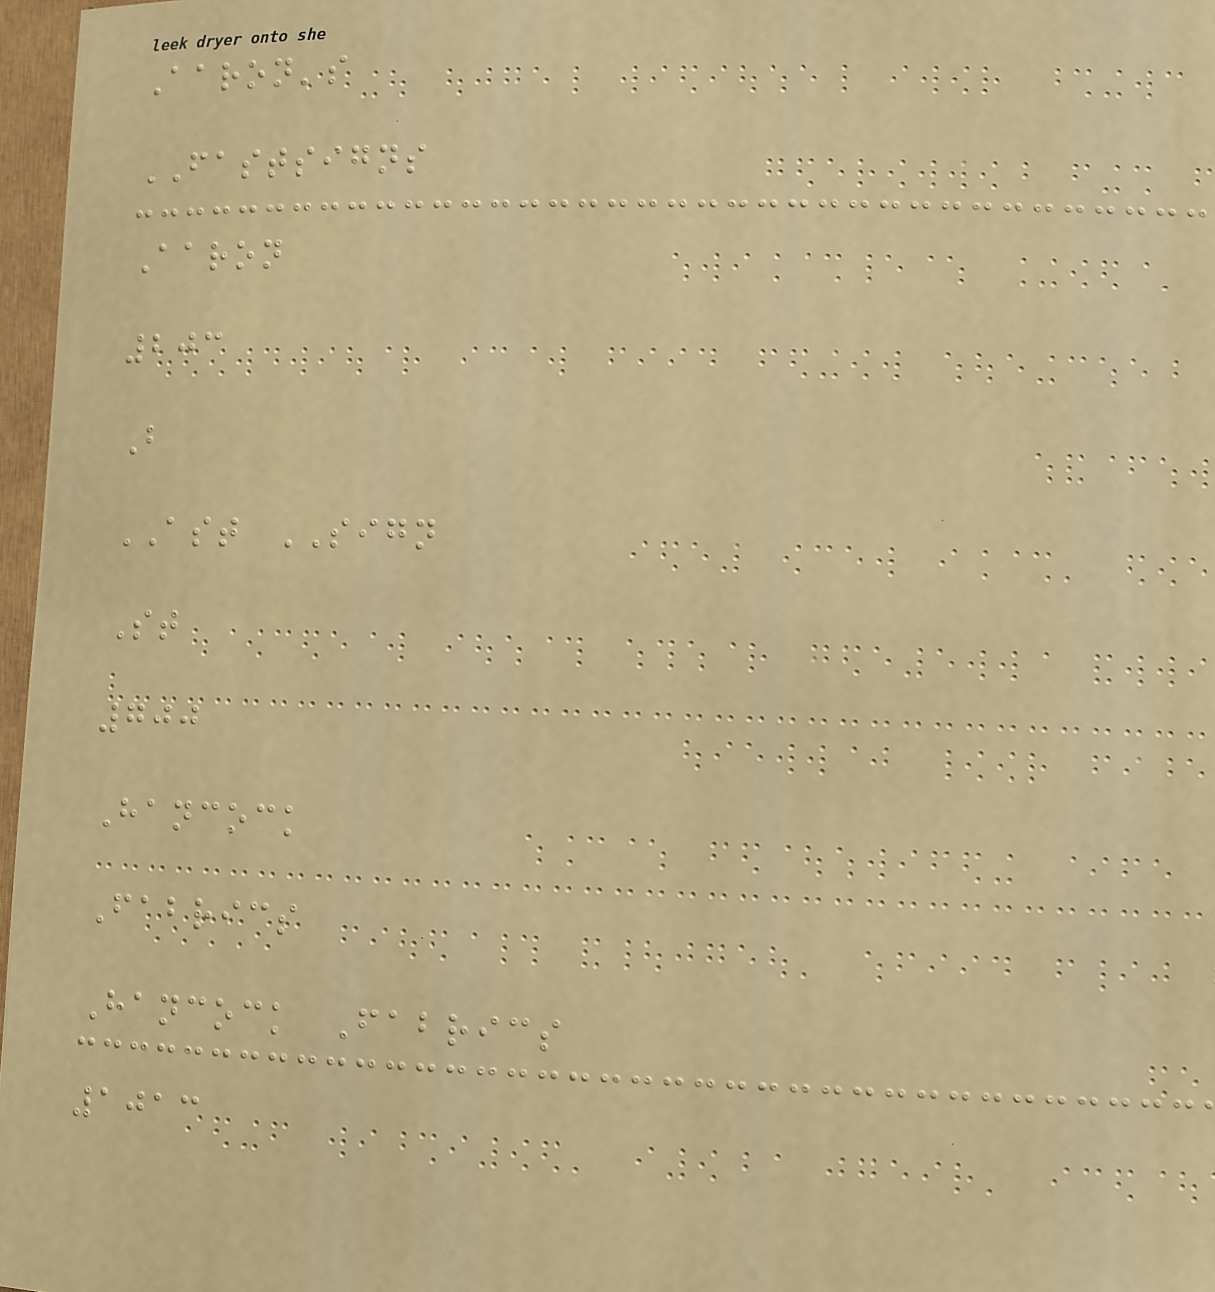Aaron's
FASTSIGNS
Aaron
203
B
AST SIGN
St
700
Hancock
Fabrics
Hancock Fabrics
1013
